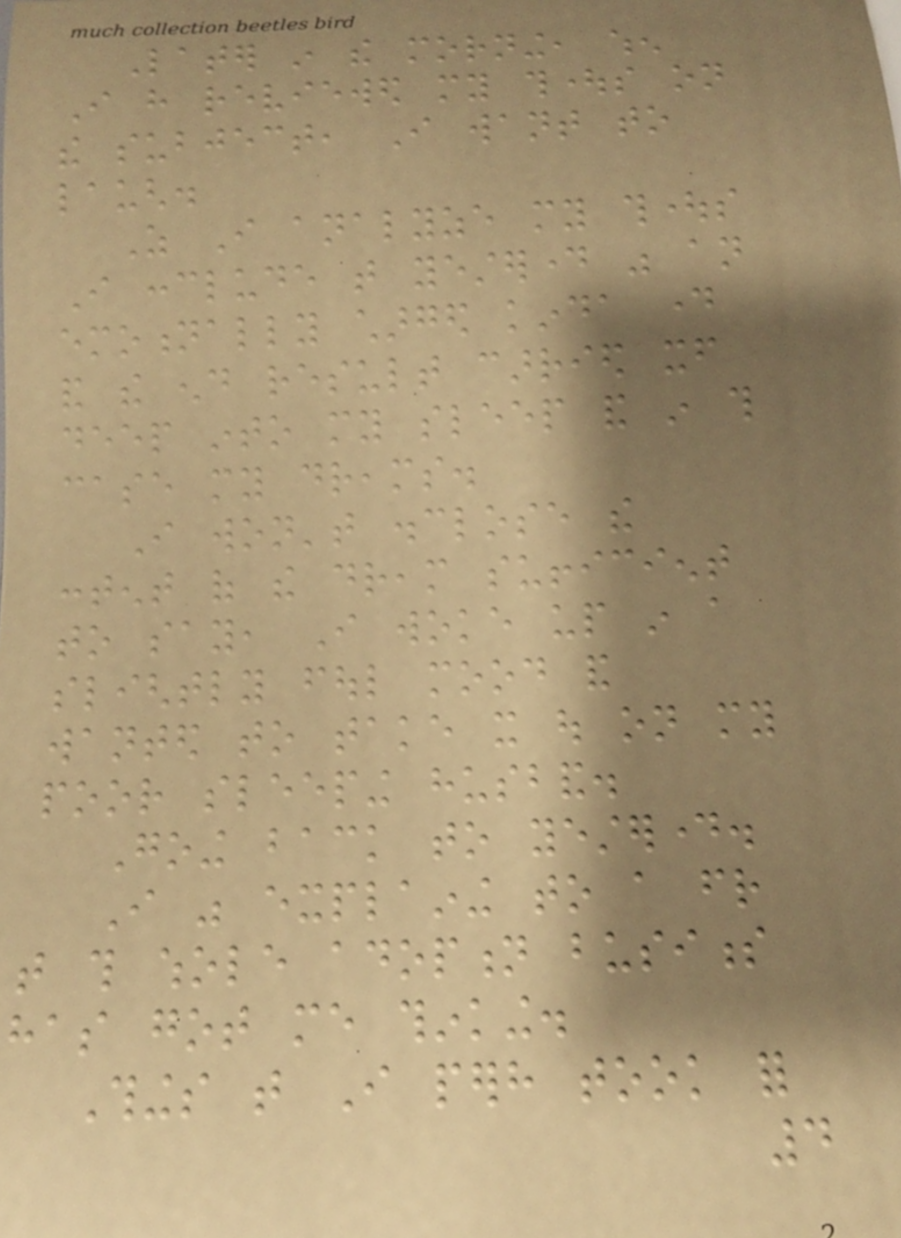Later in the morning, when
I have reviewed my thoughts on
the subject, I want to
laugh.
As I analyze my thoughts
I conclude that yesterday was an
emotionally charged kinda day
and the end result carried itself
deep into my sleep and in this
case my dreams.
I won't disclose the
content of the dream sufficient
to say, I woke up in a
slightly foul mood and
wanted to take it out on my
poor sleeping husband.
Going back to yesterday.
I was explaining to a friend
that this whole adoption business
has got me thinking.
Things that I perhaps took for
4
